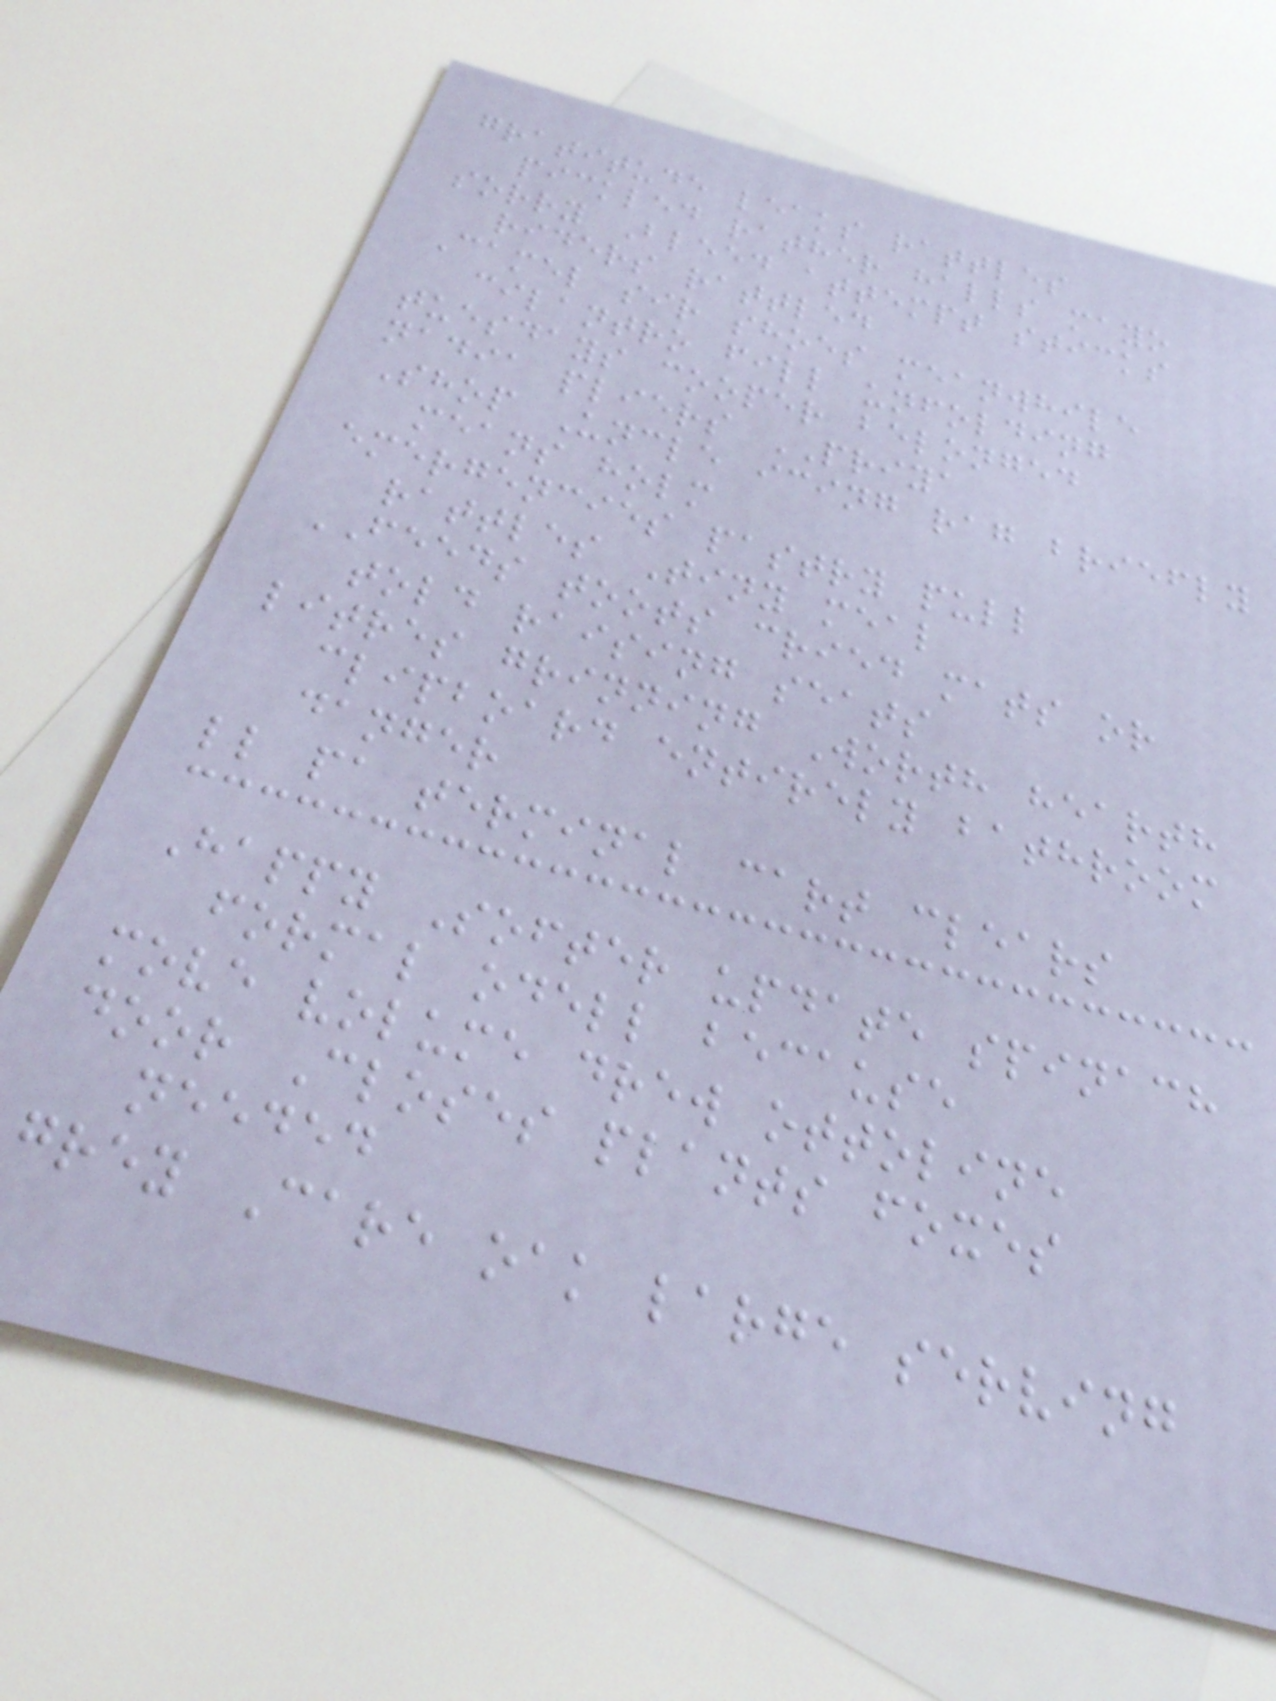gratitude leaks rattles
pickled rather halls mayo
sorry Bleed attempt sticks
riders rattled
Camel sir shoes meanwhile
cilantro fill unfolding
tuesdays cooper belonged
nadia pliers PRIYA
Shop Uncle icing rag briefly
means holm
emergencies pastry pull
rattles Tiny meal
FEEDS toots cried mats or
told raising seats
litres grinning Worth hearth
clipboard entirely bathroom
danger
ll pa terminal cart clears
Happy Softer update spinach
formal odell because
move volume drew ottoline
door Closes plants foxes
needed
grey Care oak large serving
